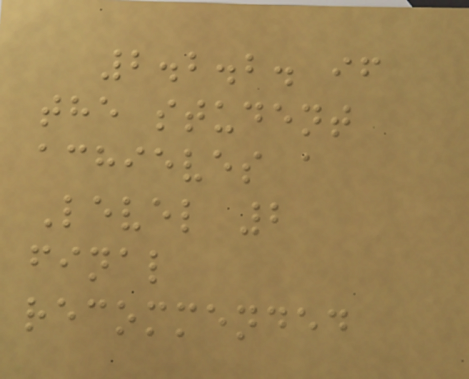2.2.2. if
the student
achieves a
Level 2
final
recommended
